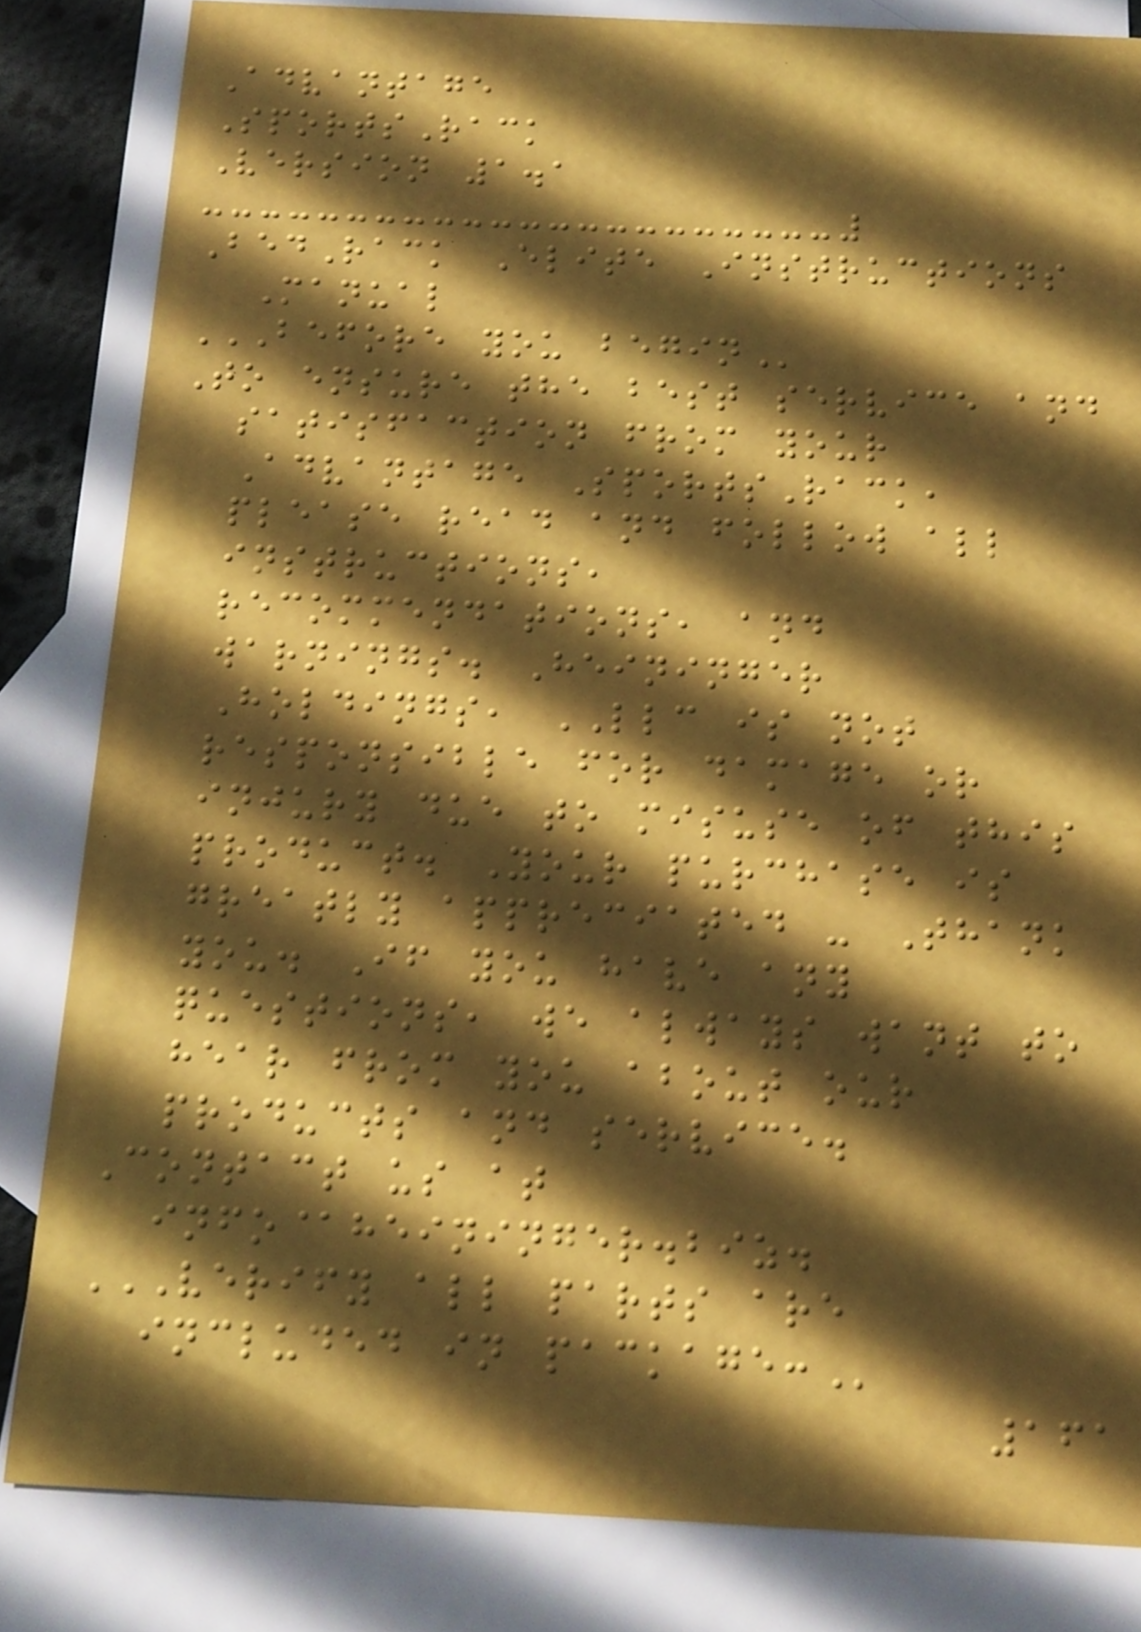Advantage
SportsRack
Version 1.1
BedRack Elite Instructions
Manual
BEFORE YOU BEGIN
To ensure the best service and
satisfaction from your
Advantage SportsRack,
please read and follow all
instructions,
recommendations, and
warnings. Heininger
Holdings, LLC is not
responsible for damage or
injury due to misuse of this
product. Your purchase is
greatly appreciated - Thank
you. If you have any
questions, we always want to
hear from you about our
products and service.
Contact us at
info@heininger.biz.
VERIFY ALL PARTS ARE
INCLUDED IN PACKAGE:
161
